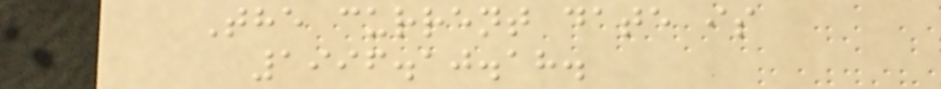The current date is
1996.10.18.
